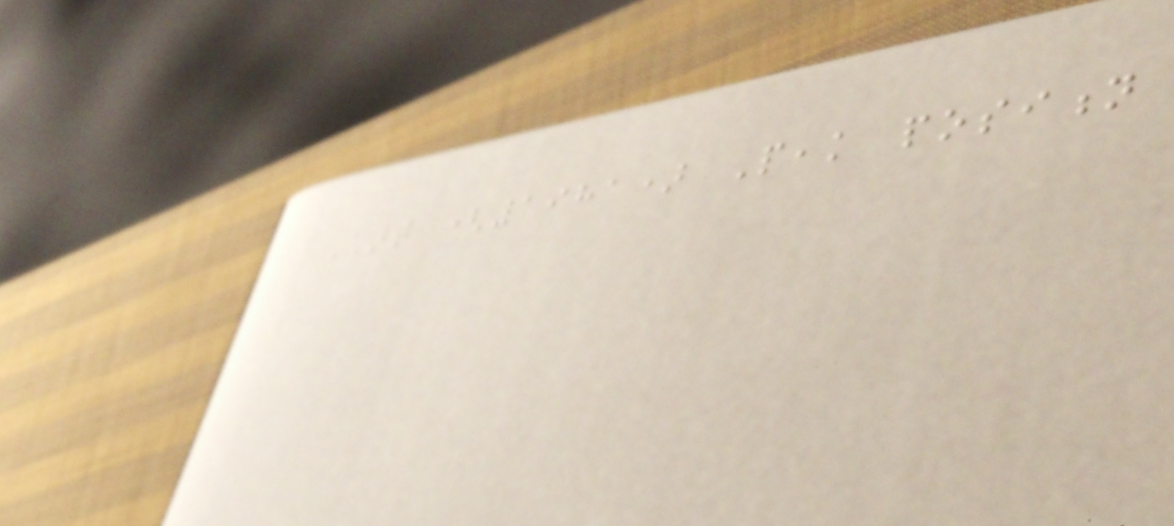Chart (1981) Peak position
